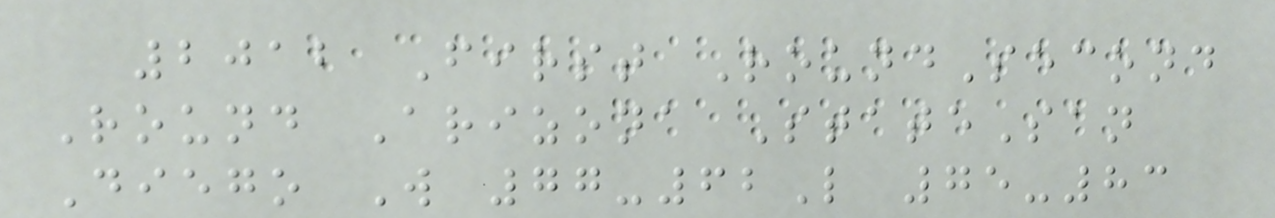2012 First RoundSecond
Round Arizona StateSan
Diego W 77-62L 75-83
